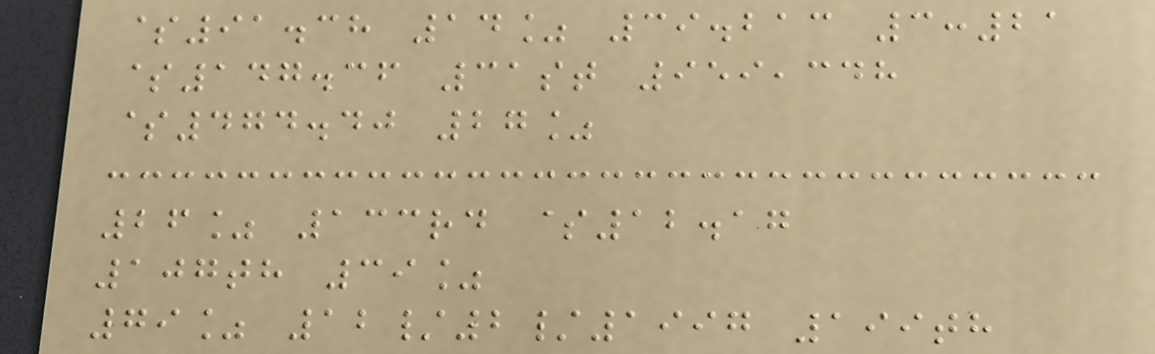$91.38 14% 39.213 3:21
$147.36 31st 959,348
$474.40 27%
26% 133rd $12.17
107th 39%
79% 12/2/1997 199th
